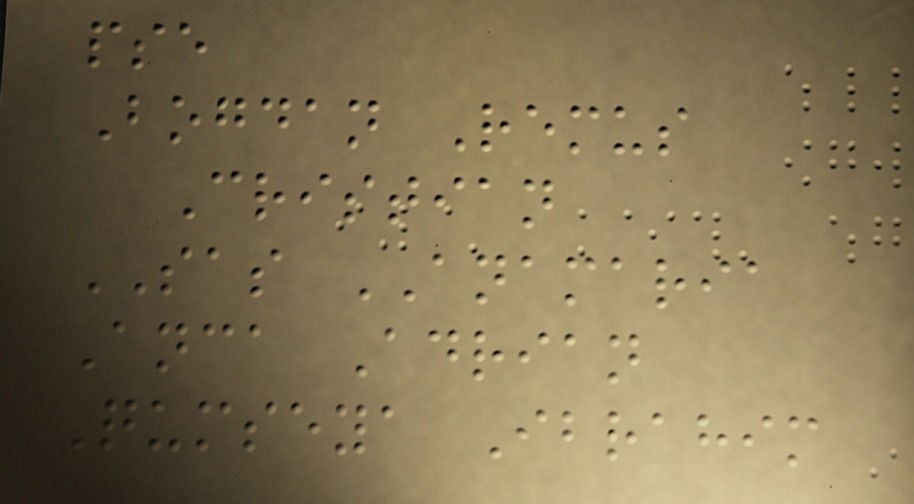pse
Bogdan Remus
Cristian
SAS ANAMARIA
Anca Adrian
Qumseya Ibrahim
